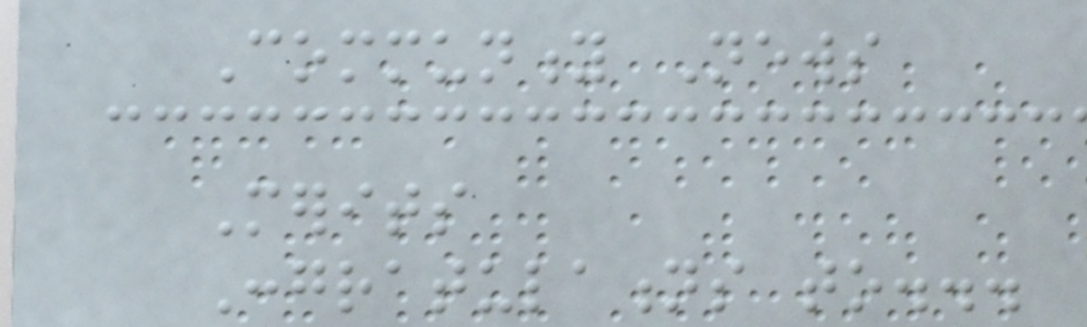Community News
Merits
Congratulations to...
